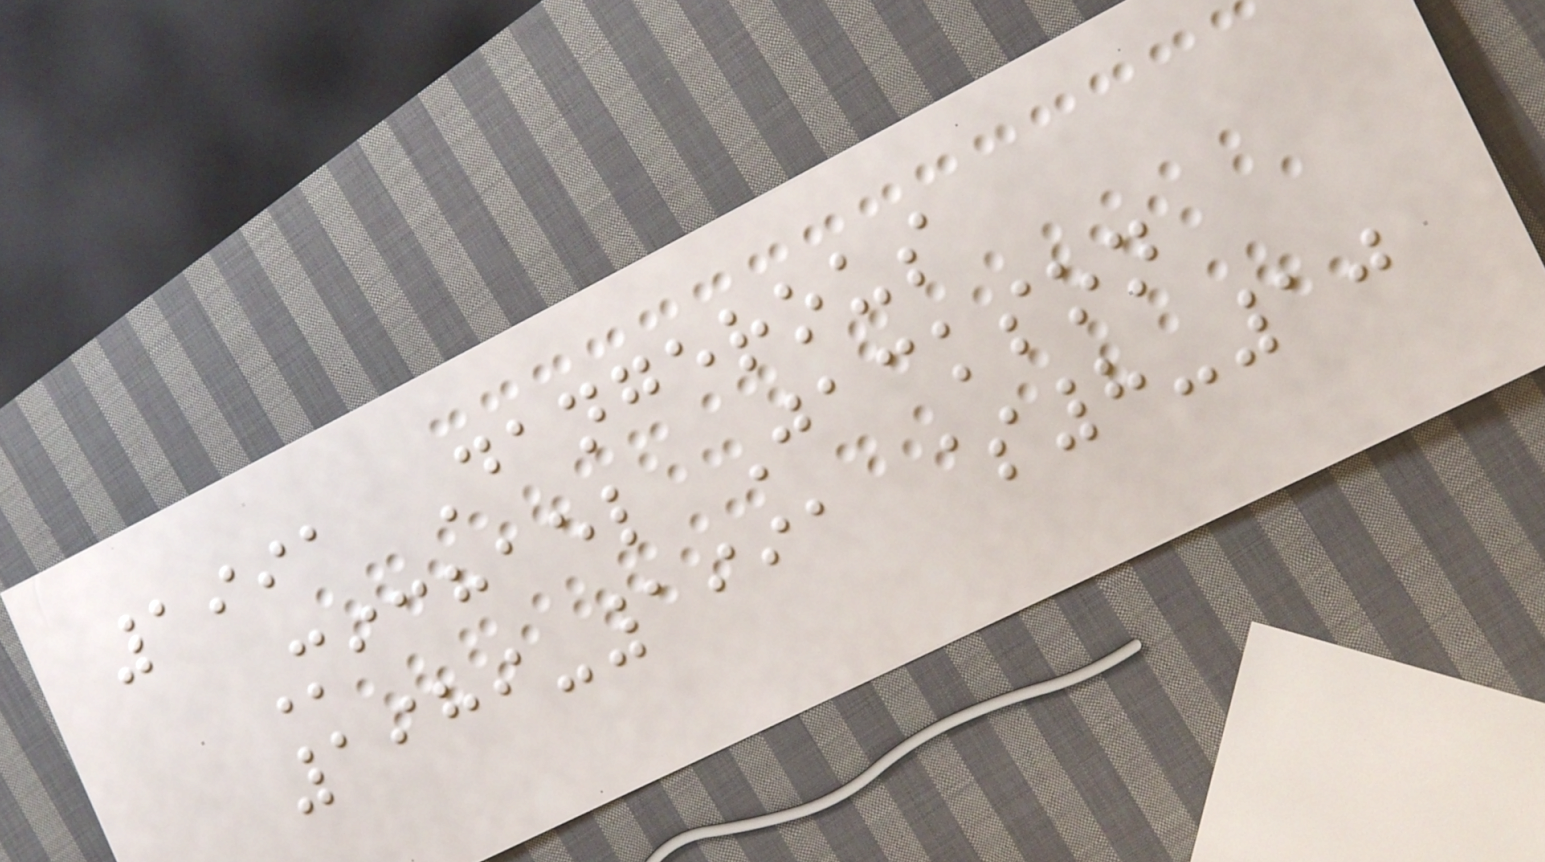1991 Dangerous
Michael Jackson
1989-1991 $8-10
